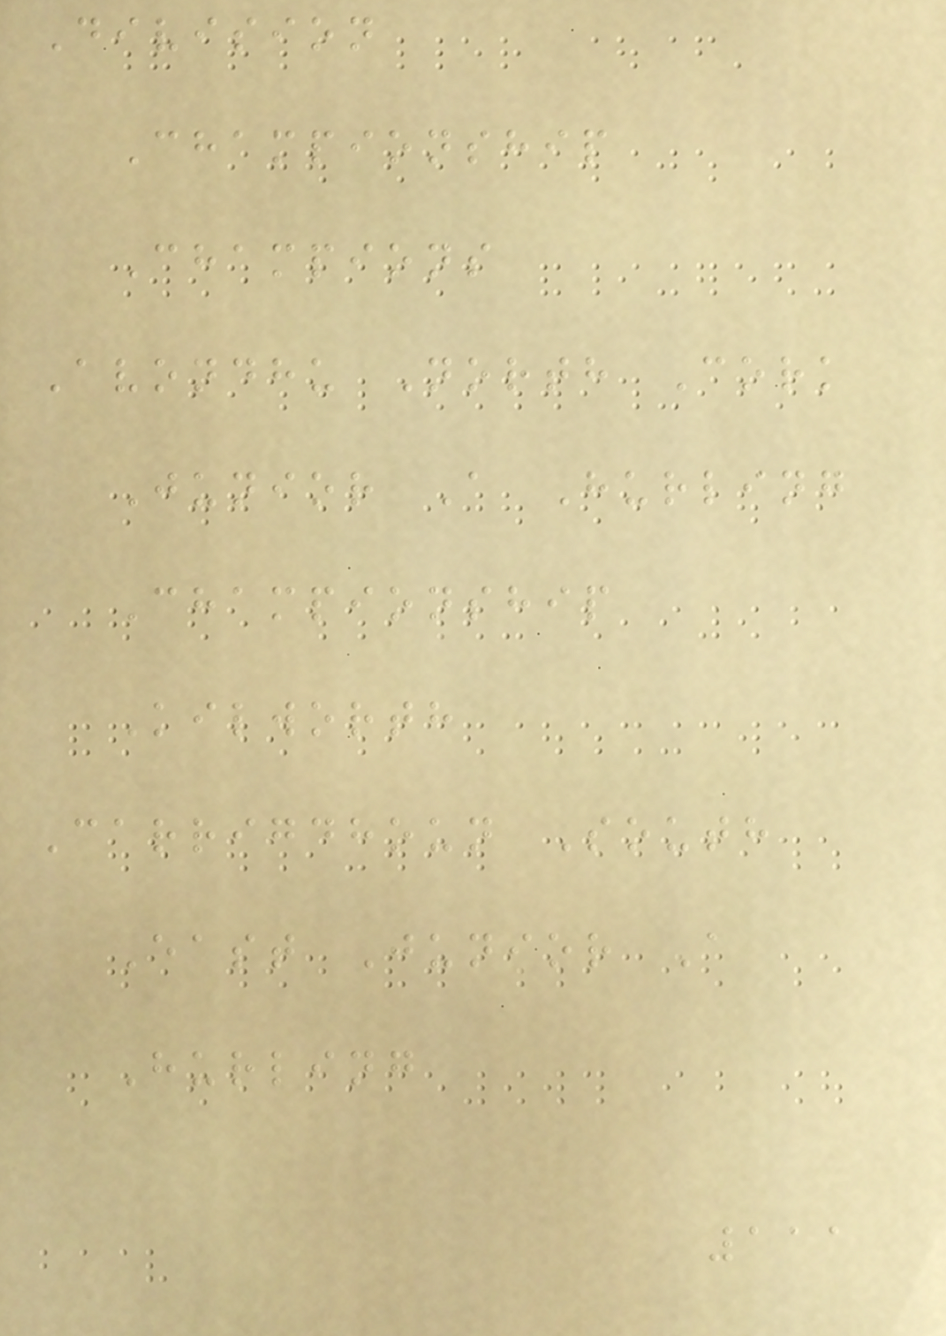Division
Championship
Champions
Avondhu North Cork
Junior A Hurling
Championship
Kilworth
Carrigdhoun South
East Junior A
Hurling
111
